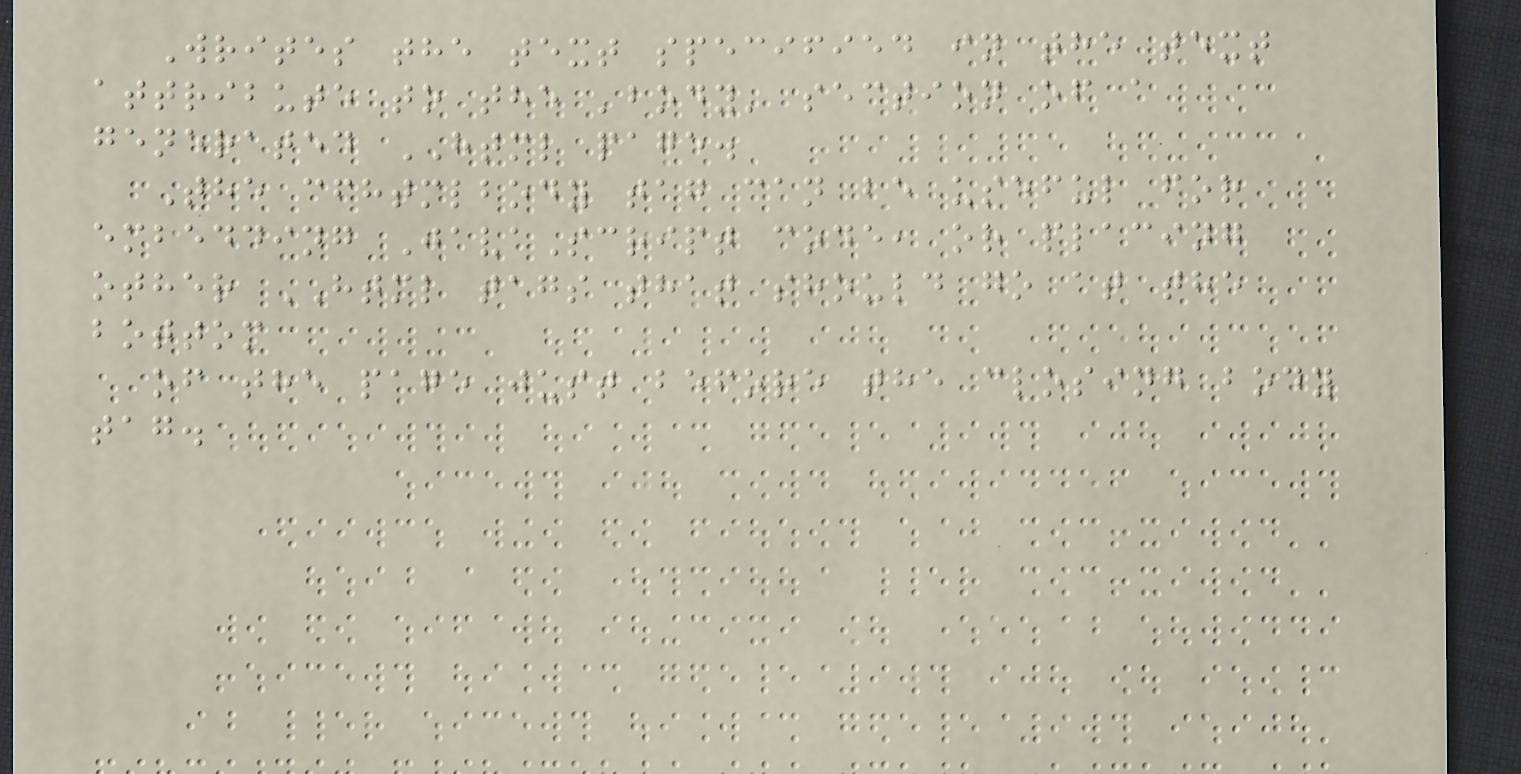Writes the text specified in the text
attribute to the 'body' section of a
generated HTML page.
The cfhtmlbody tag can be useful for
embedding JavaScript code, or placing
other HTML tags that should go at the
bottom
of the page just before the closing body
tag.
